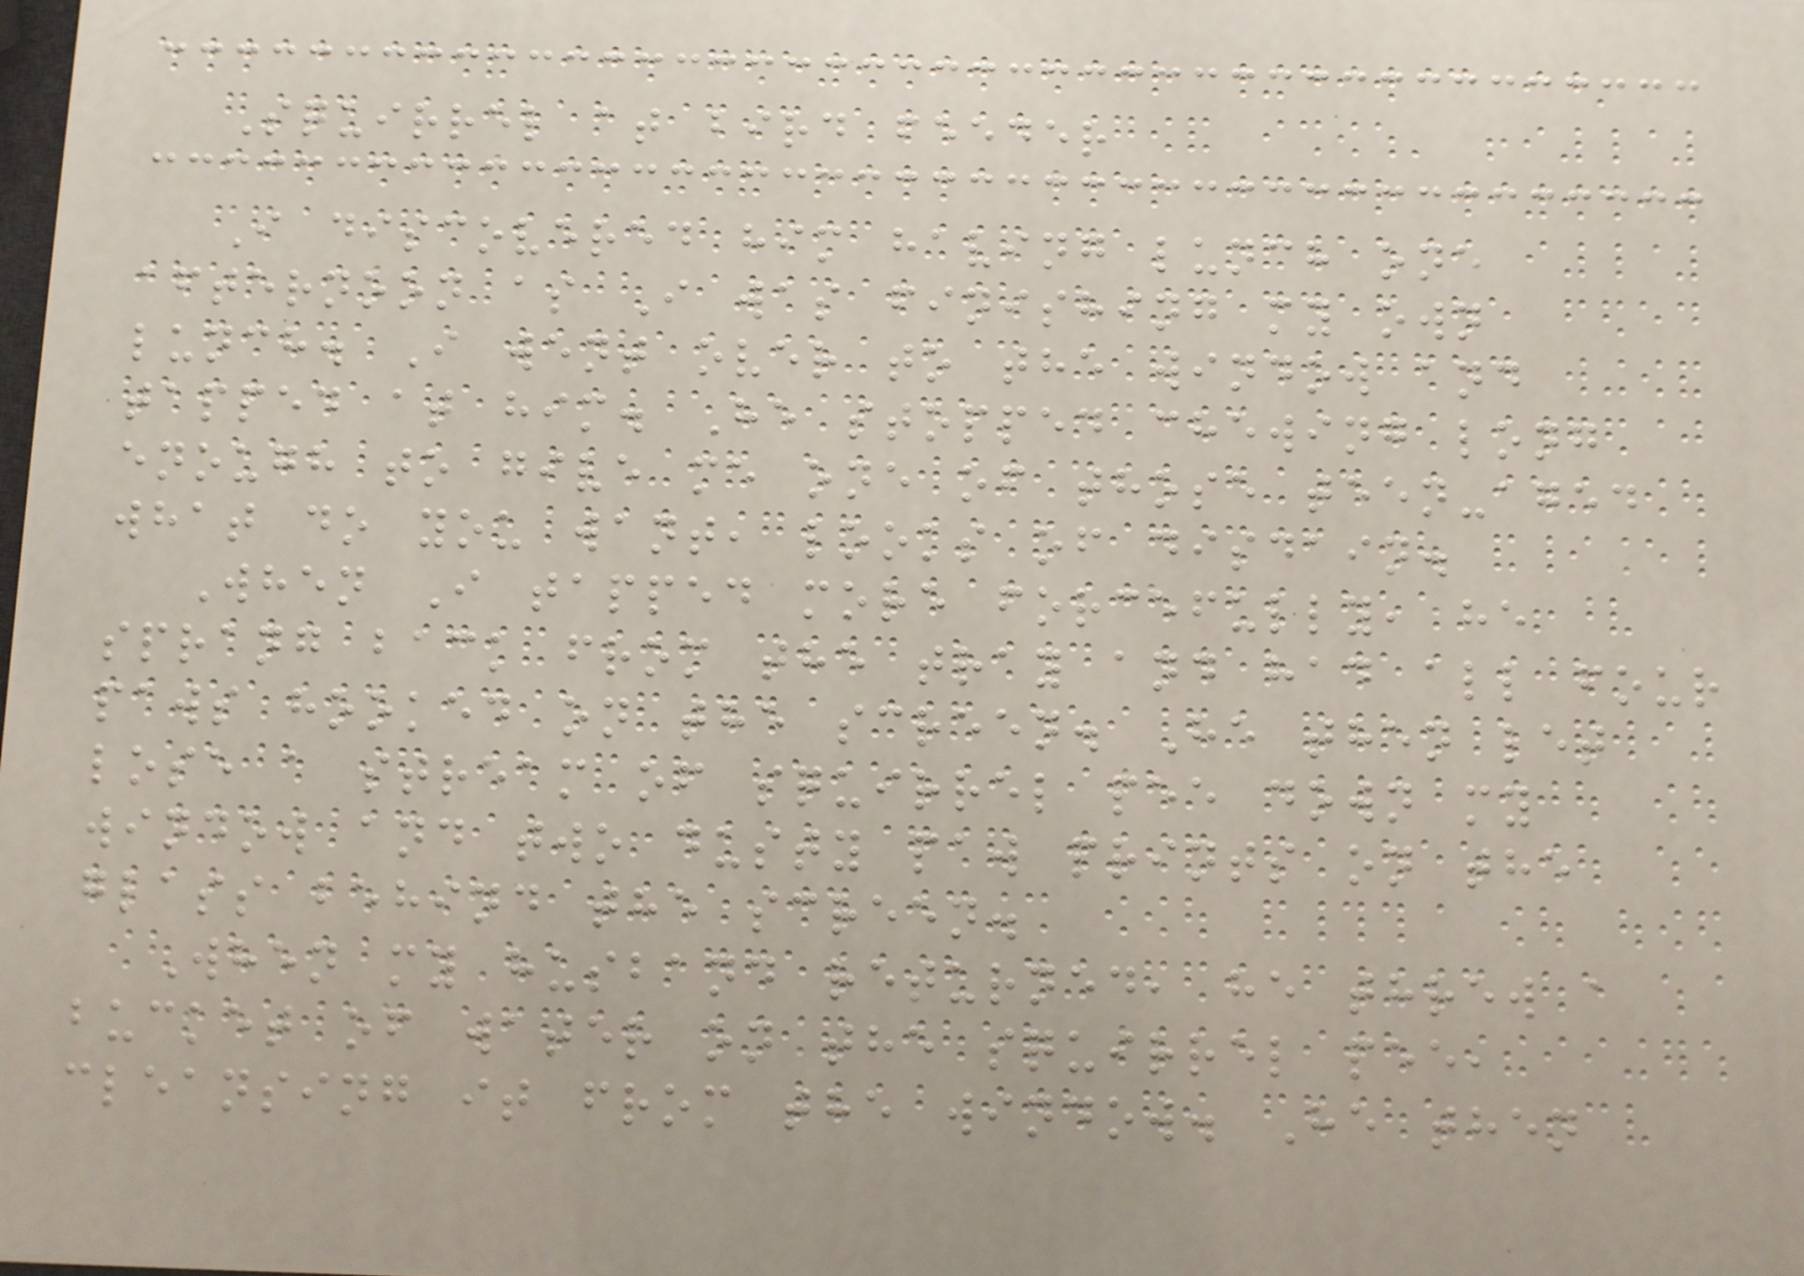Squirrel at bird feeder
I discovered him having lunch one
afternoon as I was finishing my own
lunch. I went over to the window and
tapped at him. He stopped chewing long
enough to give me one of those teen-aged
what do you want, looks of disdain.
When I tapped more forcefully, he
sprang back from the tray and had all four
paws hooked on the screen. He then let
lose a stream of squirrel pee down my
window and two dusty paw prints on the
glass behind the screen.
When my husband returned, he threw a
bucket of water on the squirrel pee,
cleansing it from the window. He then
